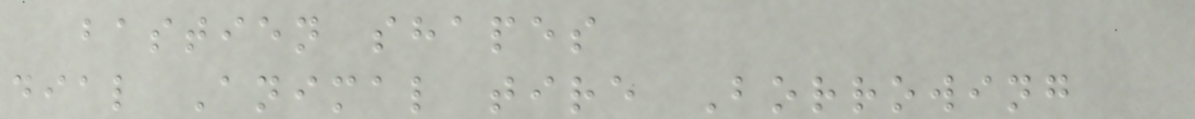bastien shapes
dial Animal tire Borrowing
